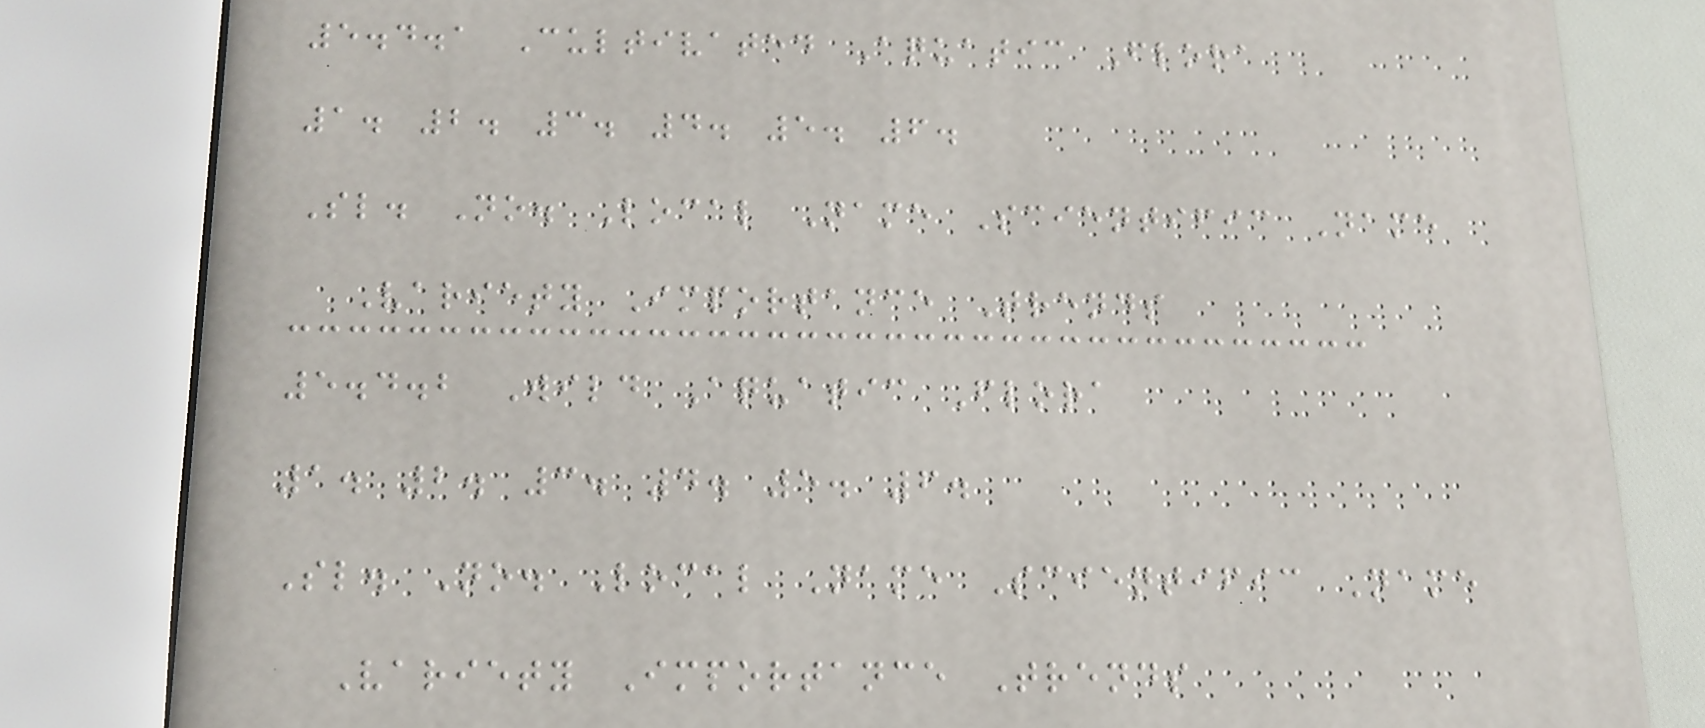5.4.1 Cultivated Aquatic Flora
1. 2. 3. 4. 5. 6.
Sl. No. Local Name Scientific Name
Variety Importance Trends
5.4.2 Wild Aquatic Flora
1. 2. 3. 4. 5. 6.
Sl. No. Local Name Scientific Name
Variety Importance Trends
